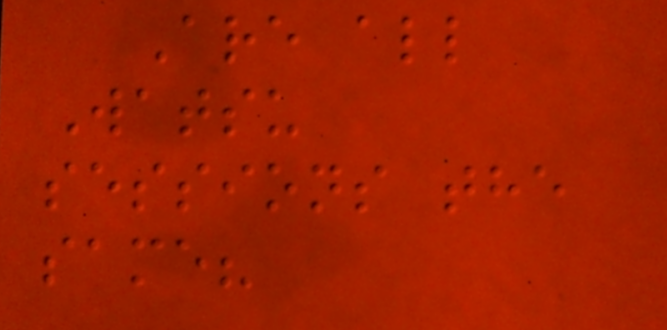Are all
Watsu
sessions the
same?
